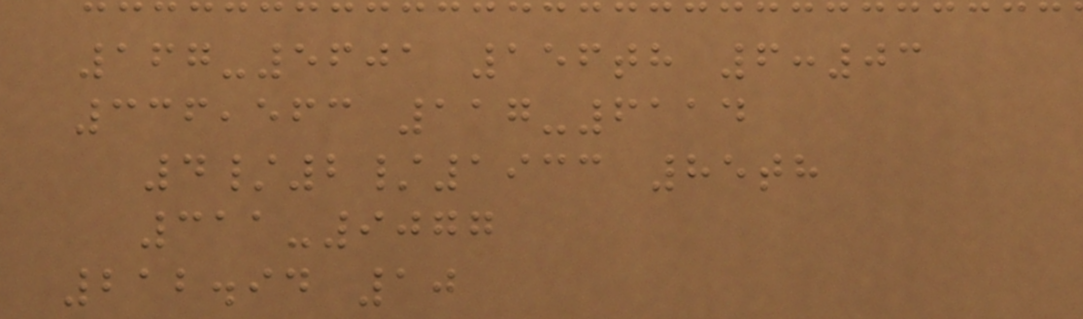167-5601 156th 6:03
336,563 117-6114
4/2/1933 85th
311-9077
212.94 10
